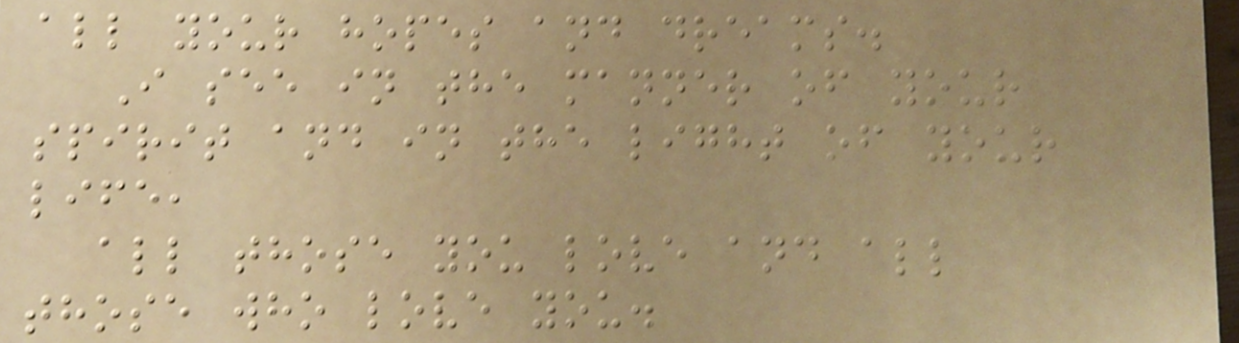all your hopes and dreams.
I see in the manner of your
spirit and in the light of your
life,
all those you love and all
those who love you.
